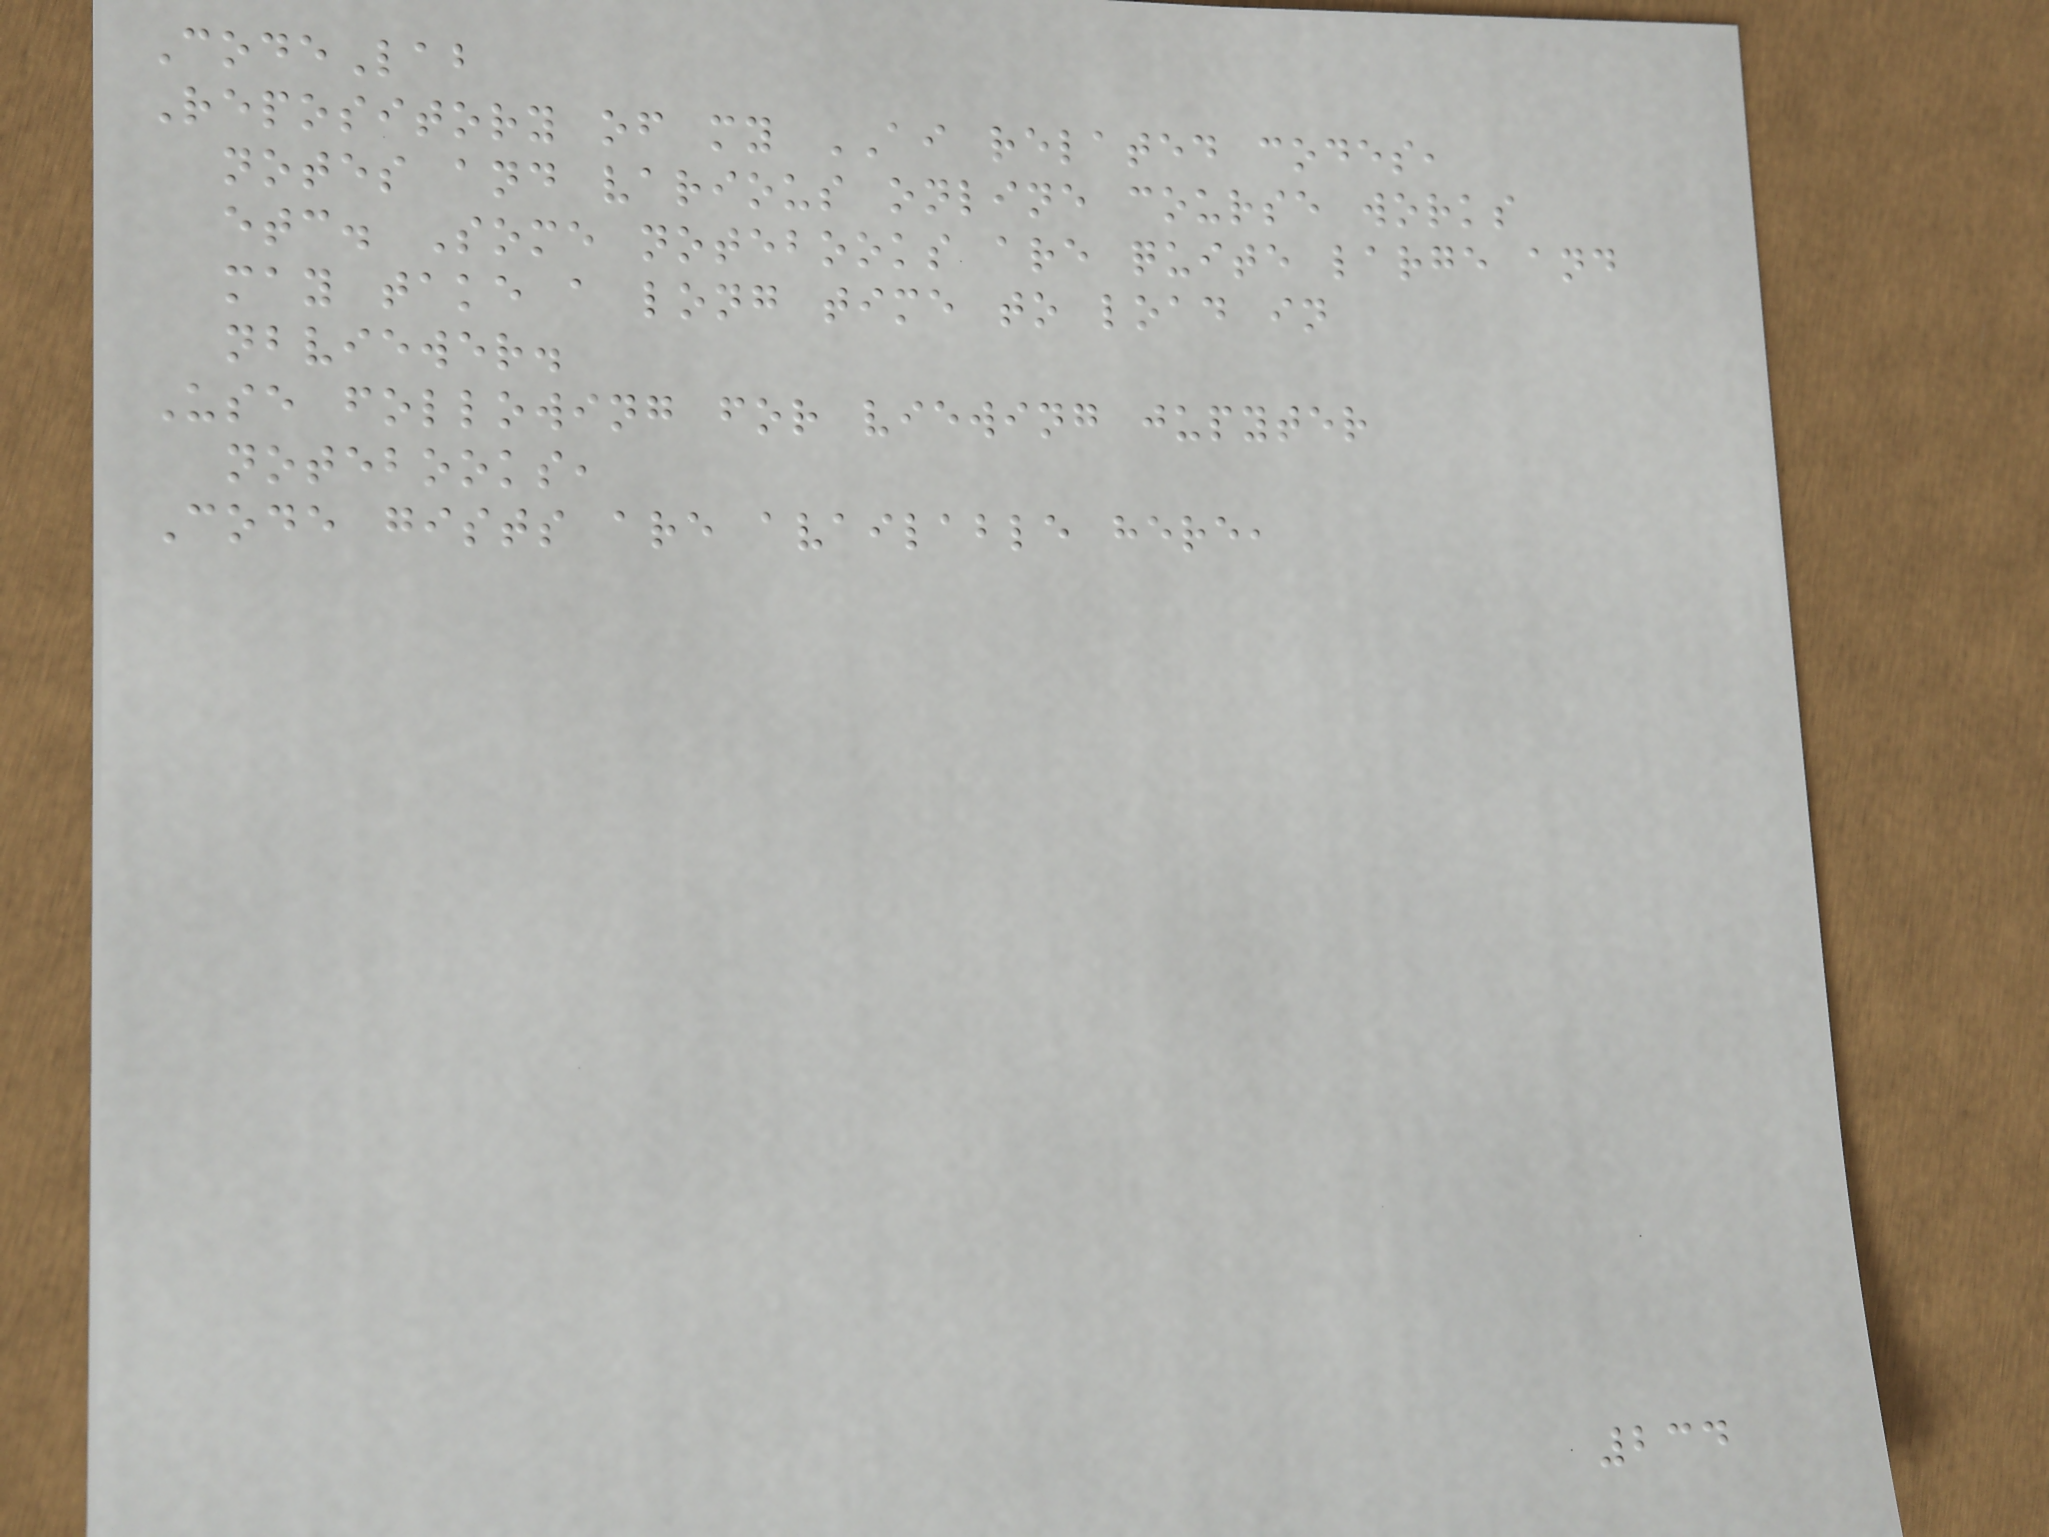CodeLab
Repository of my AI related codes,
notes and various online course works
etc. Some notebooks are quite large and
may take a long time to load in
nbviewer.
Use following for viewing jupyter
notebooks,
Code gists are available here,
234
